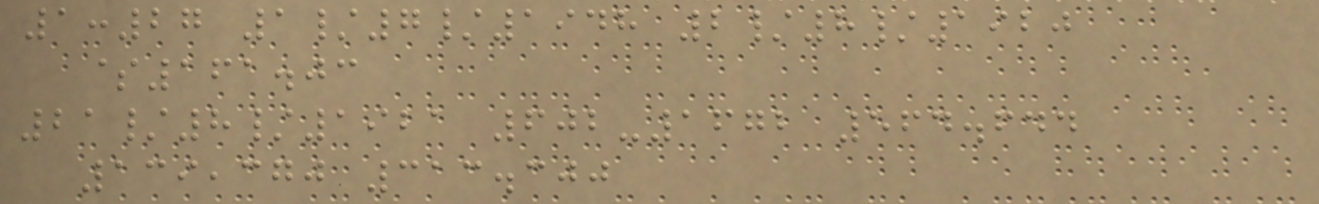1:27 1/7/1948 2/8/1920
$161.03
21/8/1921 602-1672 564.644
139,370 313.300
